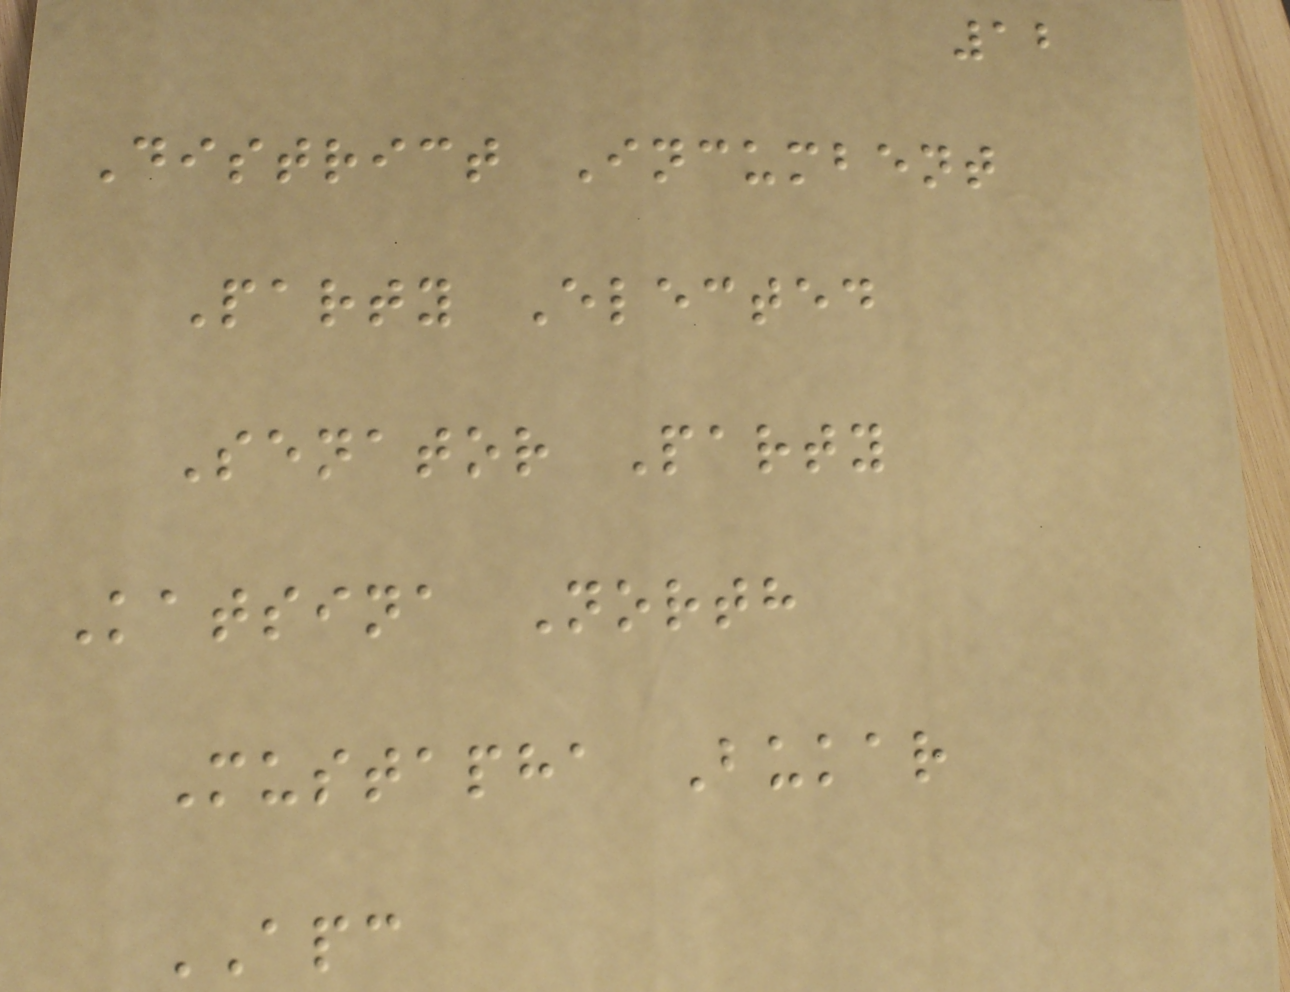12
District Incumbent
Party Elected
Senator Party
Katsina North
Mustapha Bukar
APC
